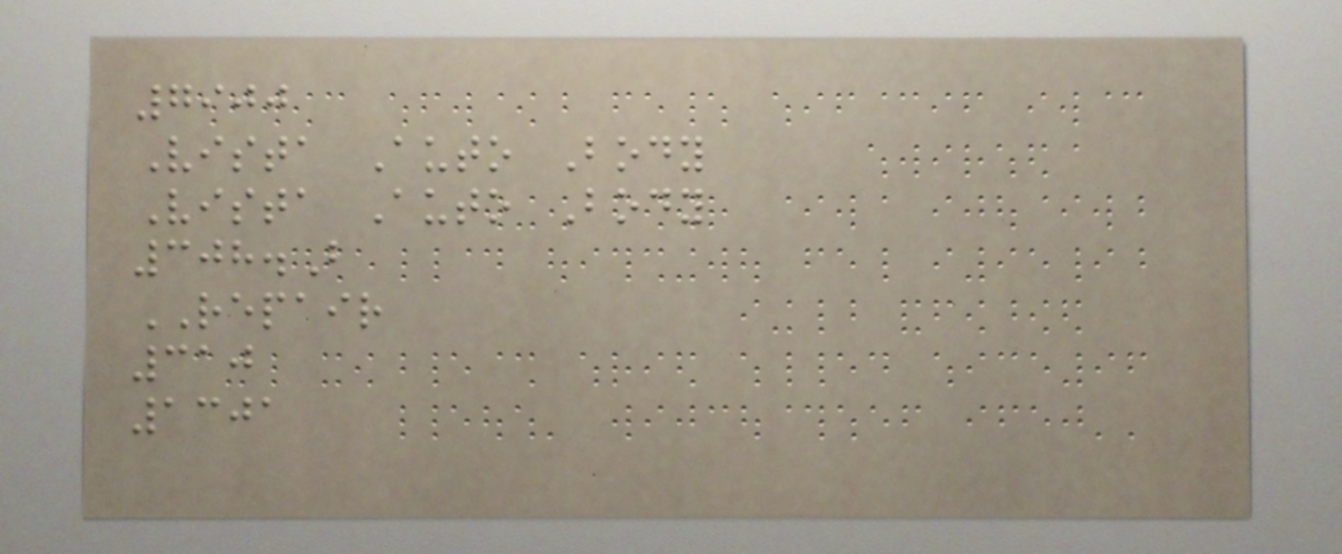7900
Vista Auto Body
Vista Auto Body
308.B
REPAIR
310
1301
